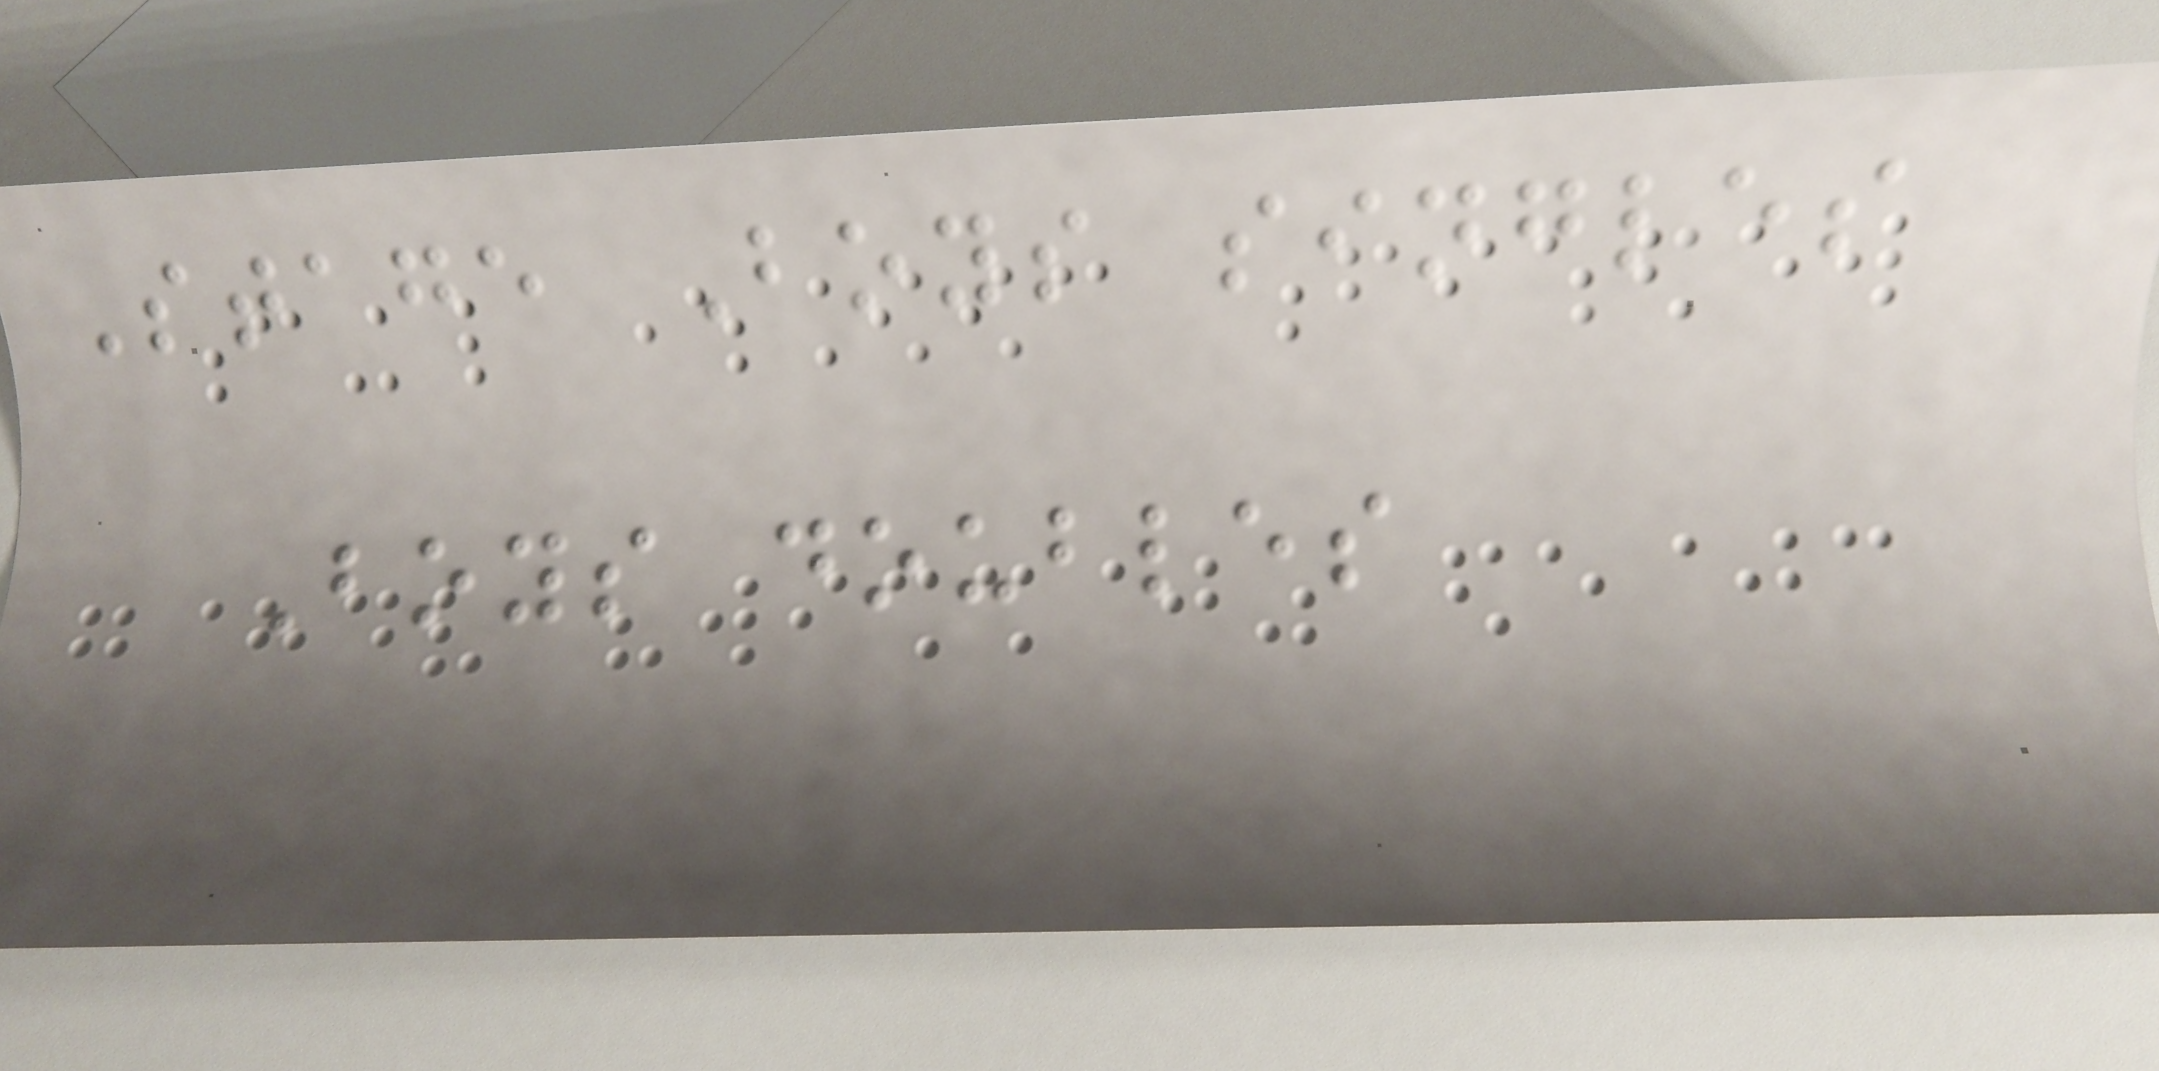Stage Boys singles
Boys doubles
